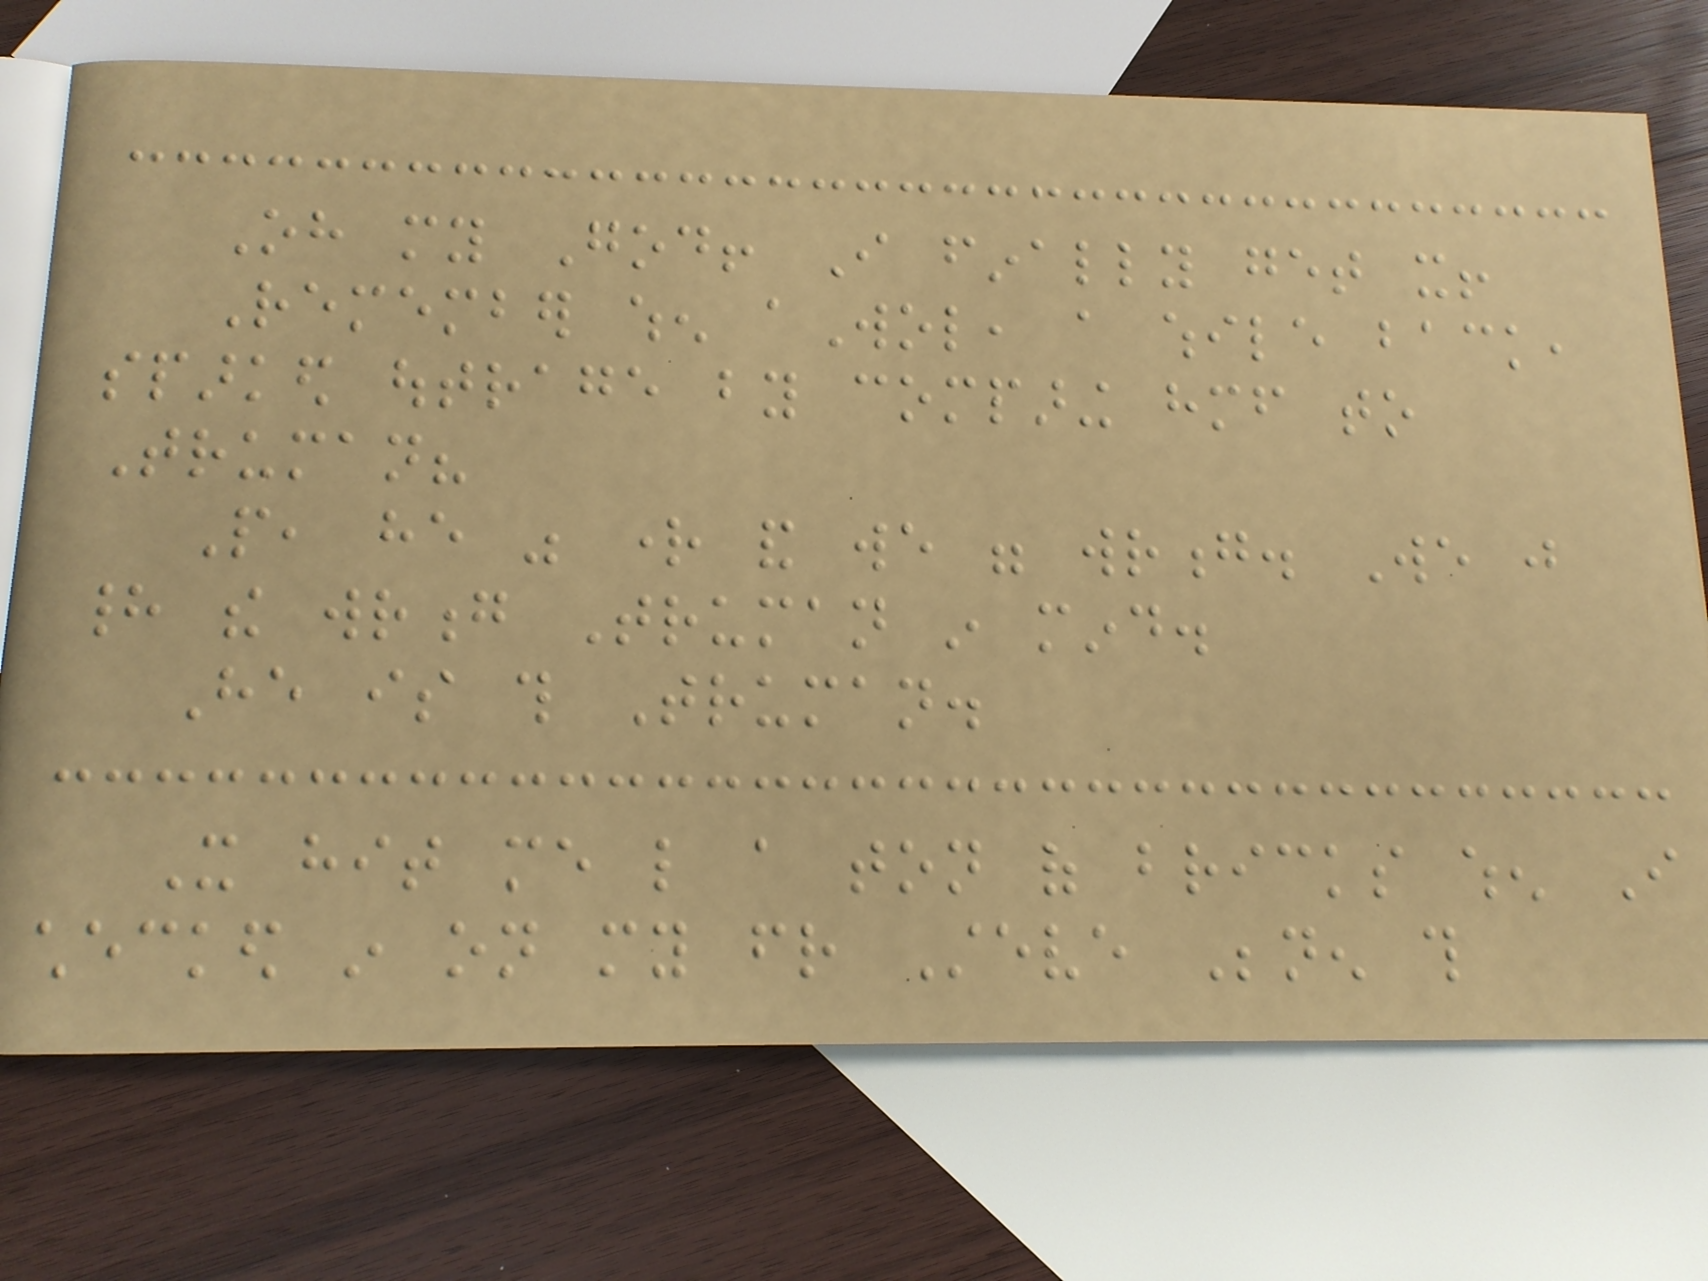Oh my God! I finally get it!
Remember when aWol, a while back,
sparked outrage by comparing himself to
Truman?
People, he was right and we were wrong. We just
had the wrong Truman in mind.
He is this Truman.
It hit me like a ton of bricks when I
checked in on my friend Steve Benen this
